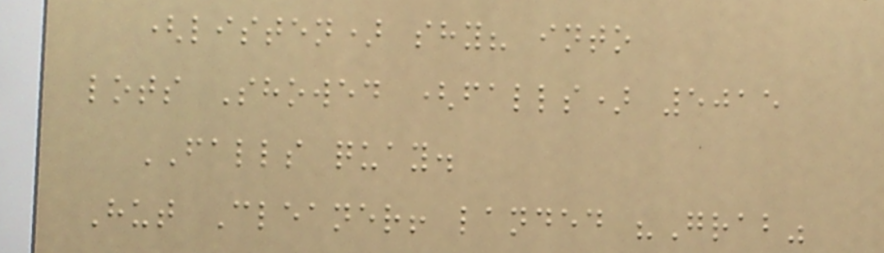(listen) shy? into
lots Showed (falls) 5015
FALLS quay.
Hut Cleaner! landed "Grab"
